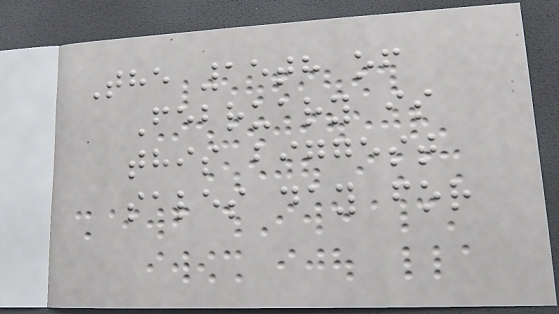The 15th of
February is
this biggest
sales day for
